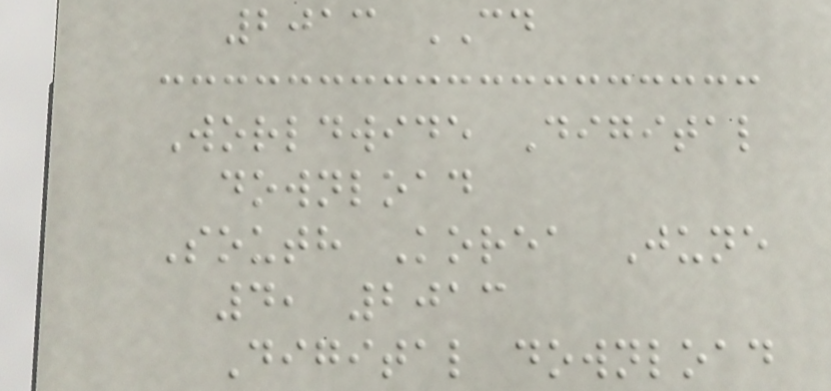2013 CD
Worldwide Digital
download
South Korea June
4, 2013
Digital download
